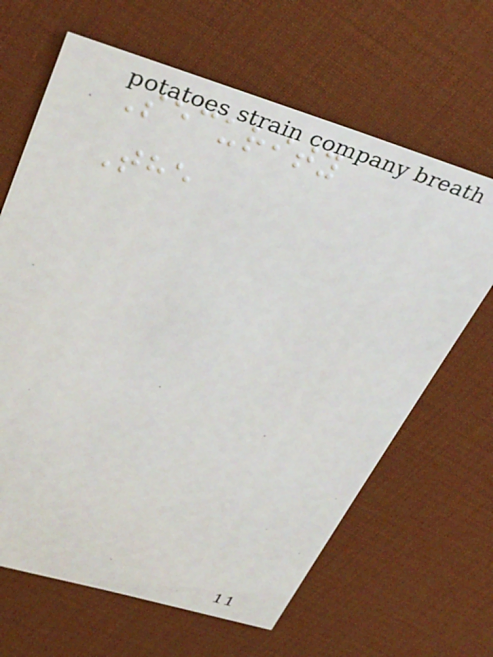Security
The
